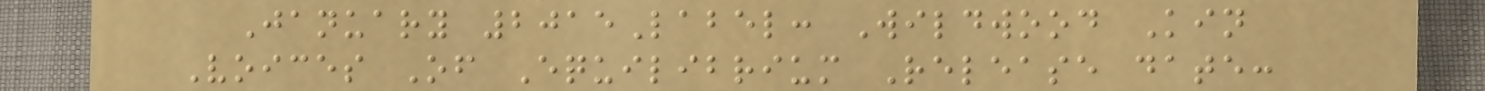January 2015Label: Wildwood Kin
Voices Of Equilibrium Release date:
